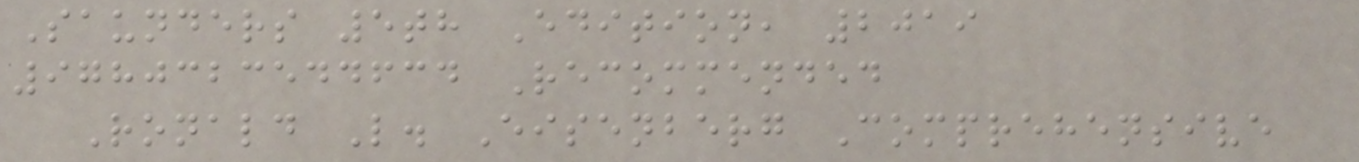Saunders 5th Edition, 2019
9780323544634 Recommended
Ronald L. Eisenberg Comprehensive
